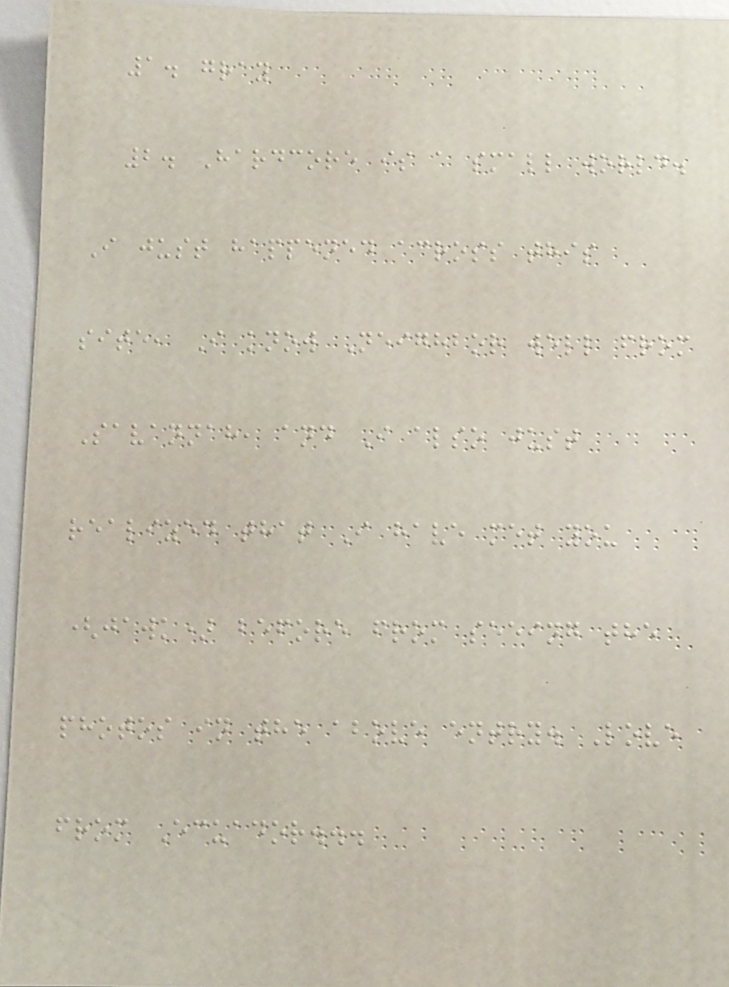1. gray
2. Hardcore is a small world.
I just happened across this
site, I know Neighbor well from
Savannah, and I also just
realized that I have met you
(jawk) before from seeing the
photos in the above entry. Love
from Ecuador...
